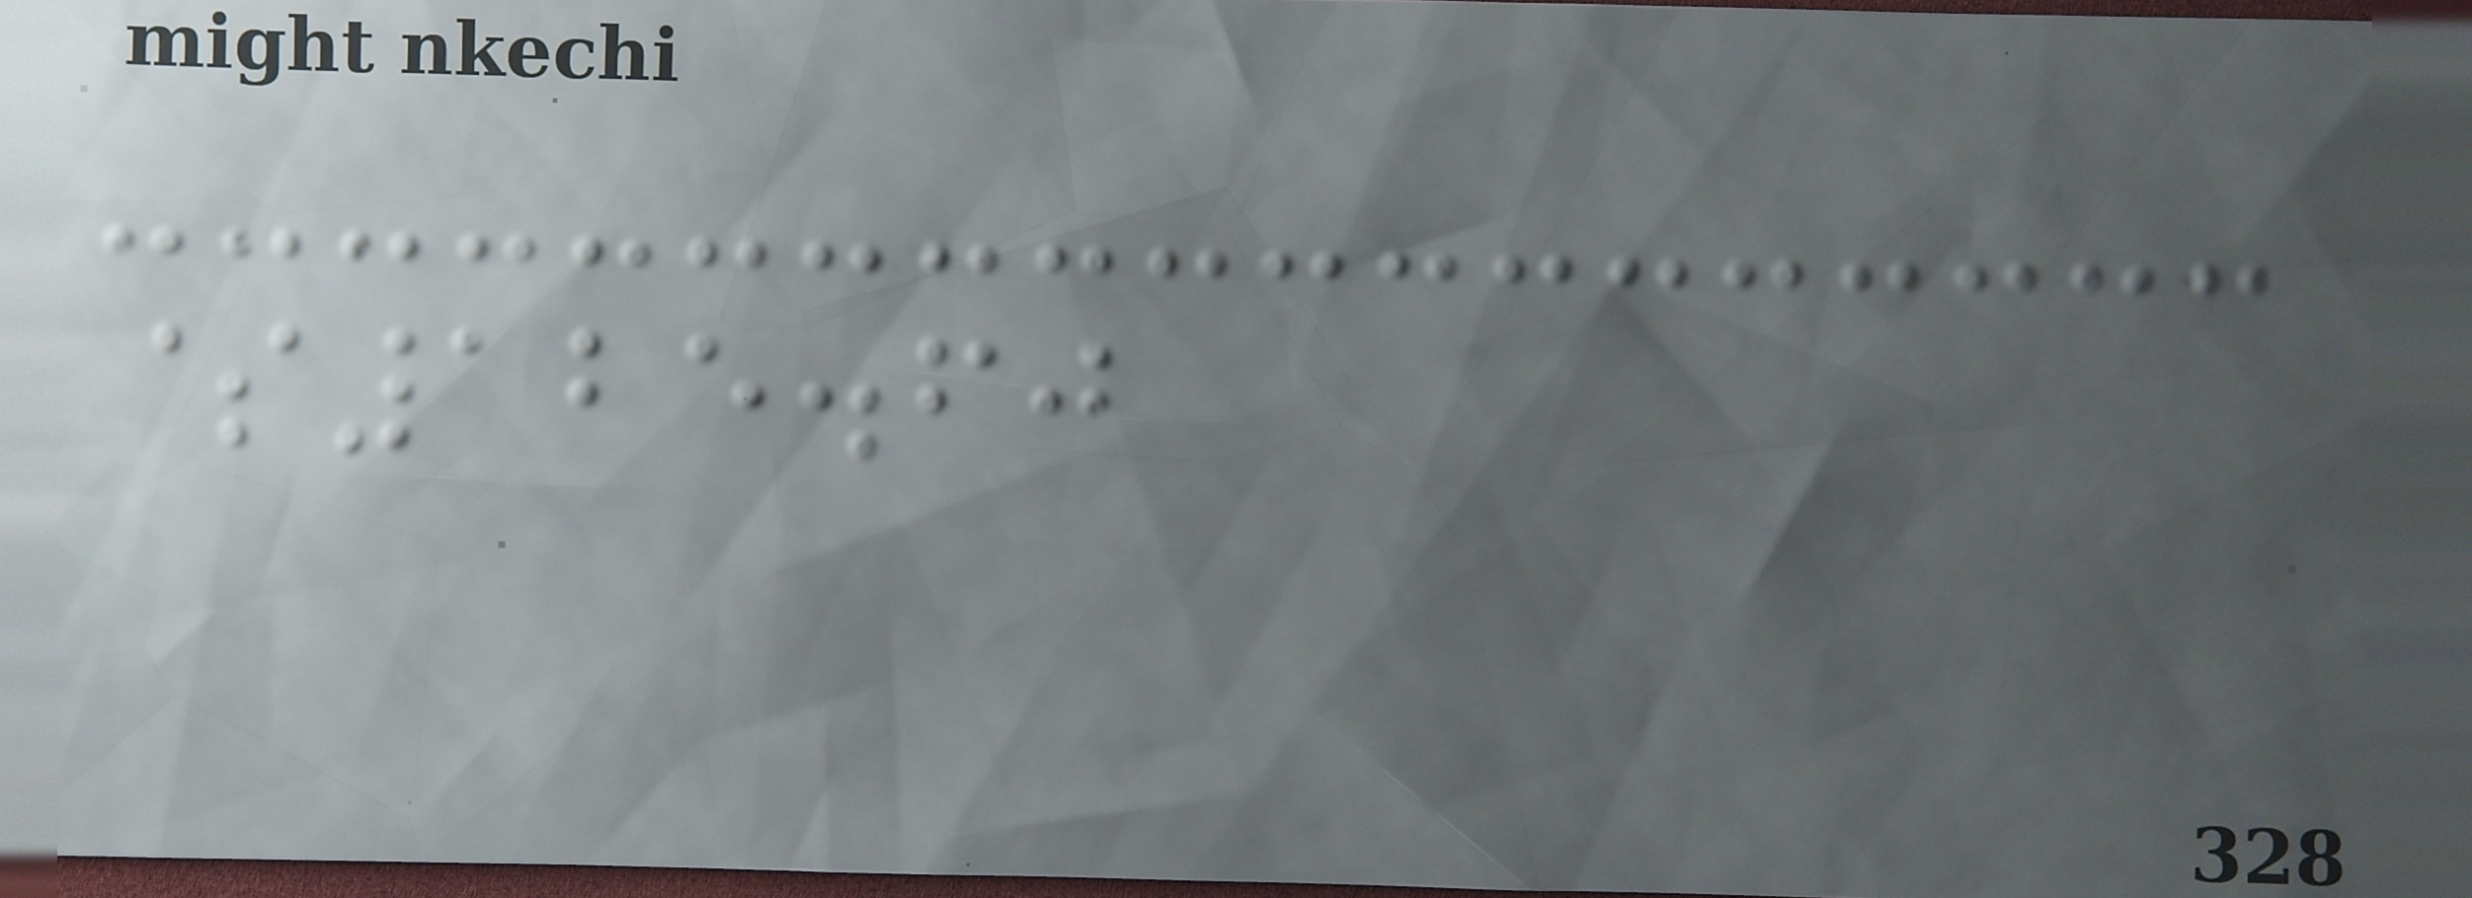$125.60
